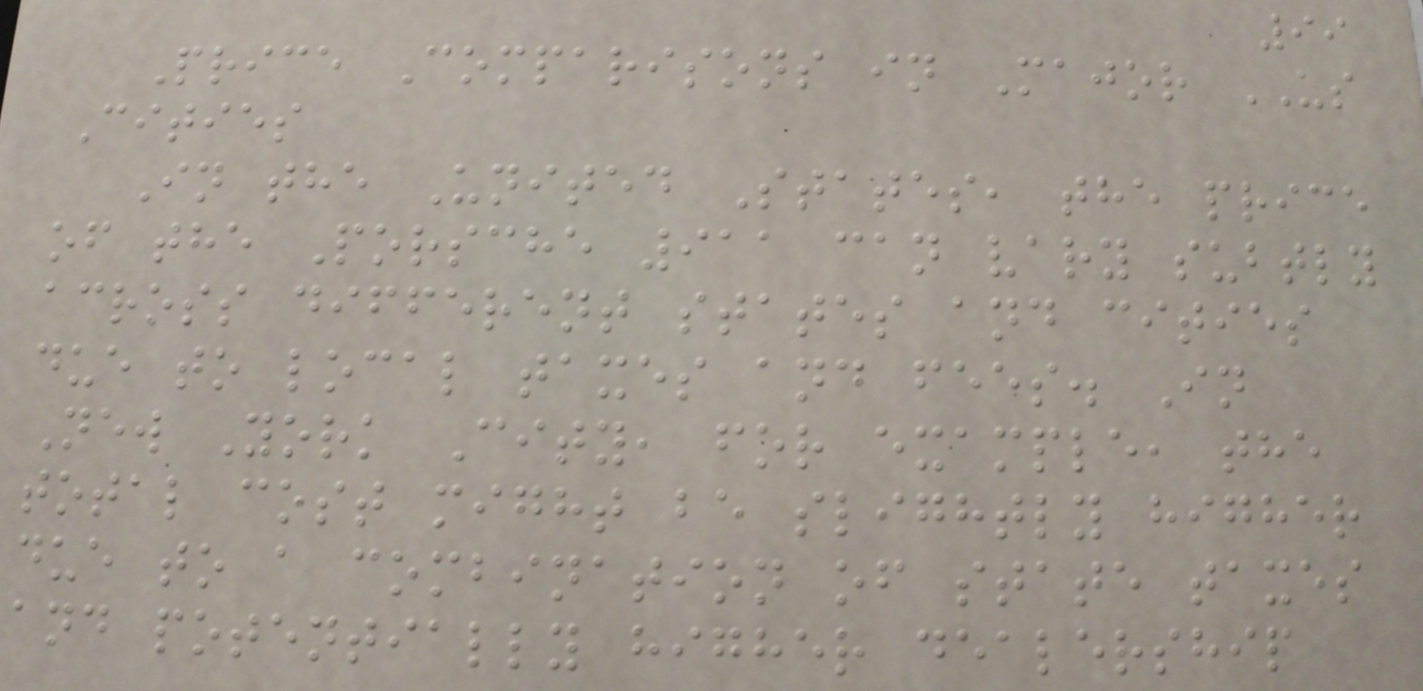99
Price Comparisons in Major US
Cities
In the United States, the price
of the Porsche 911 can vary subtly
across different states and cities
due to local taxes and fees. In
New York City, for example, the
total cost might be slightly higher
due to a combination of state taxes
and potentially higher dealership
